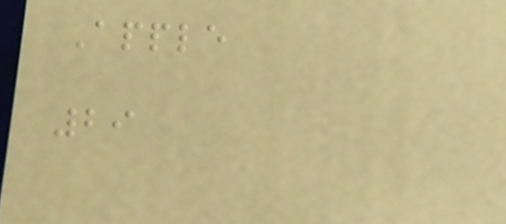Apple
29
